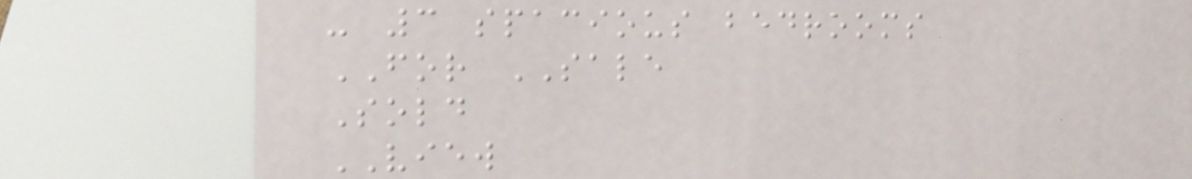- 3 spacious bedrooms
FOR SALE
Sold
VIEW
